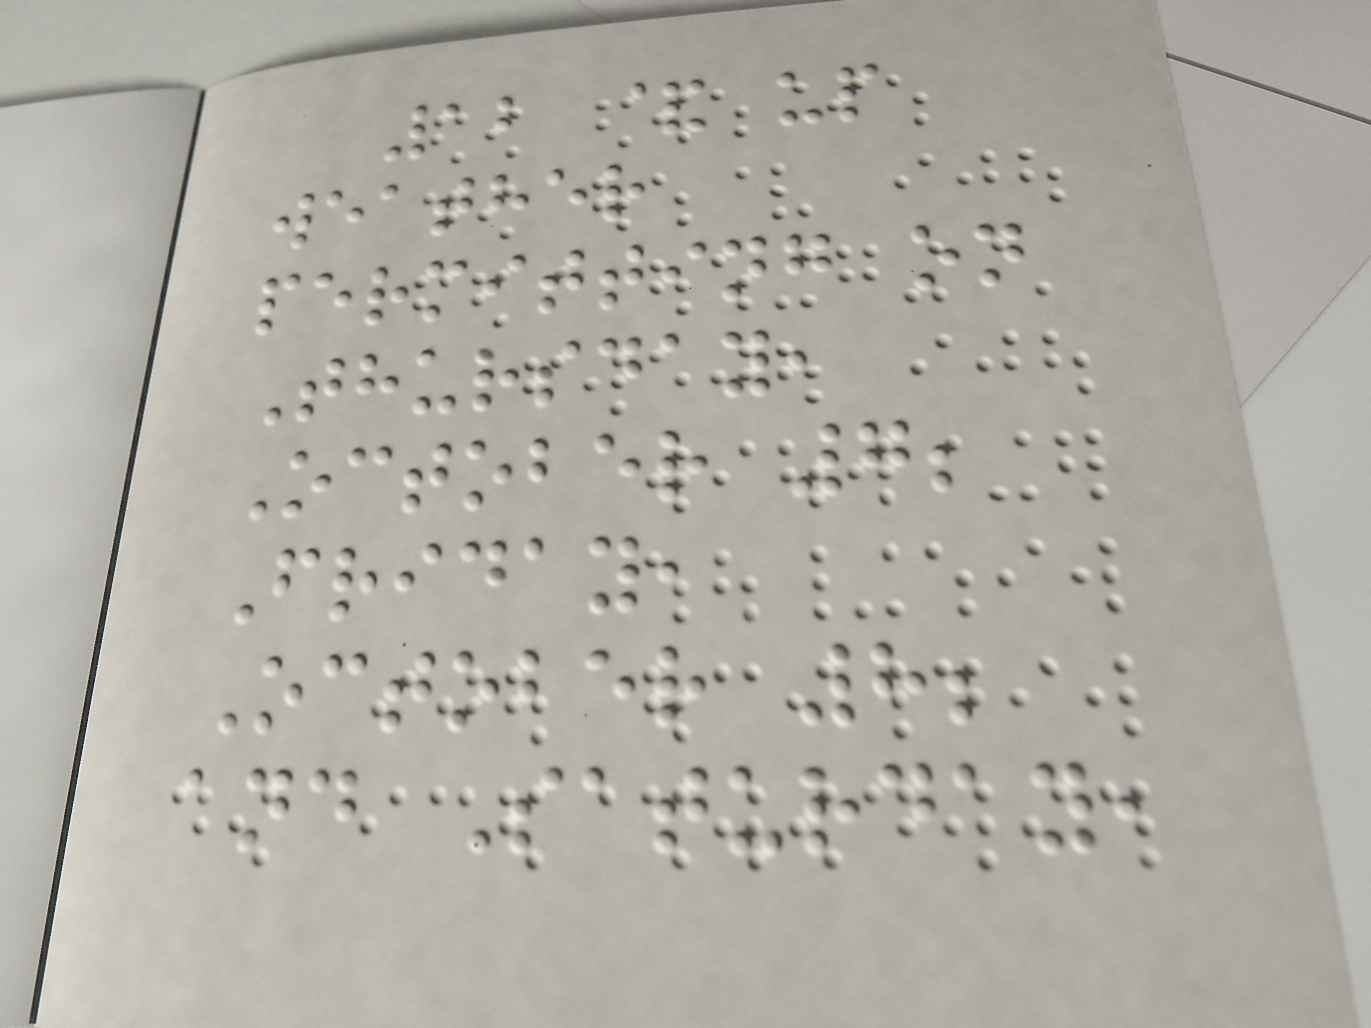12 & up
weather
permitting on
Thursday,
October 7;
Friday,
October 8;
and Saturday,
